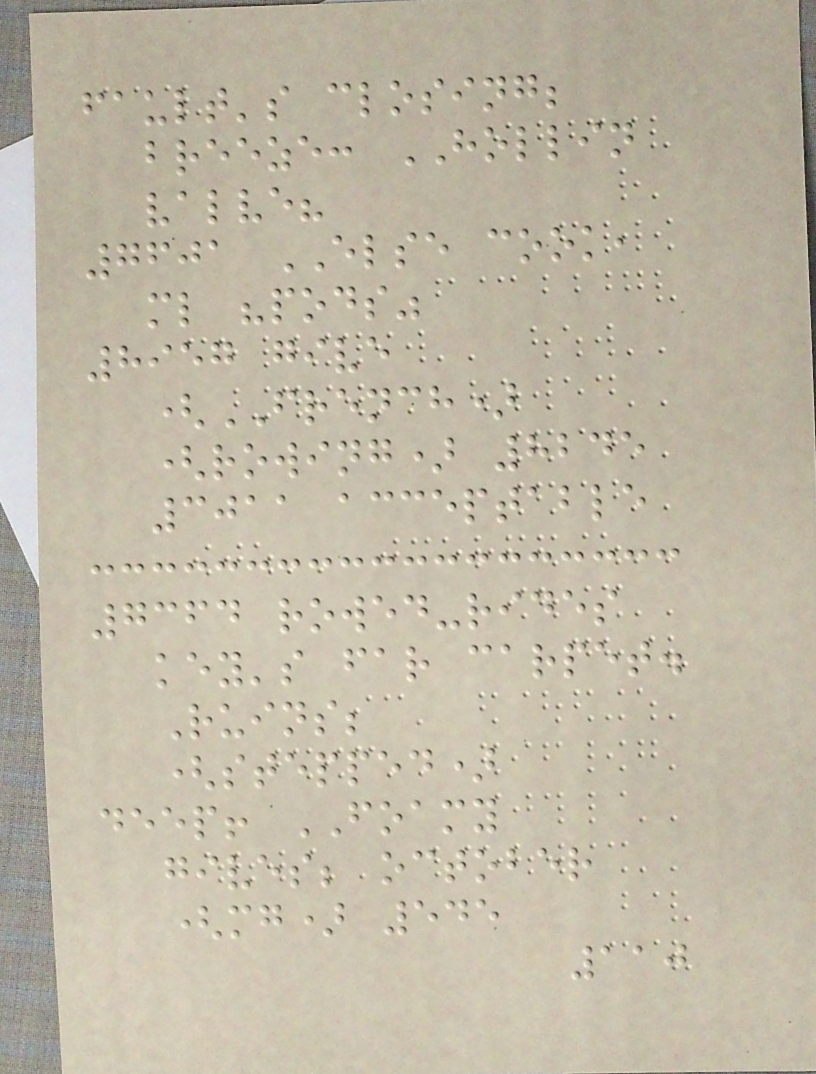fault's closing;
breeze: HOLLIN
valve?
7601 ELSE cook,
ml "pods"
8957 give
(FRENCH)
(rowing) 8245
3011 acceptable
7364 rowed-rides
key's far carpet.
Ruins;
(stepped)
deep! FOAMY
gives; october
(mg) 545
110
